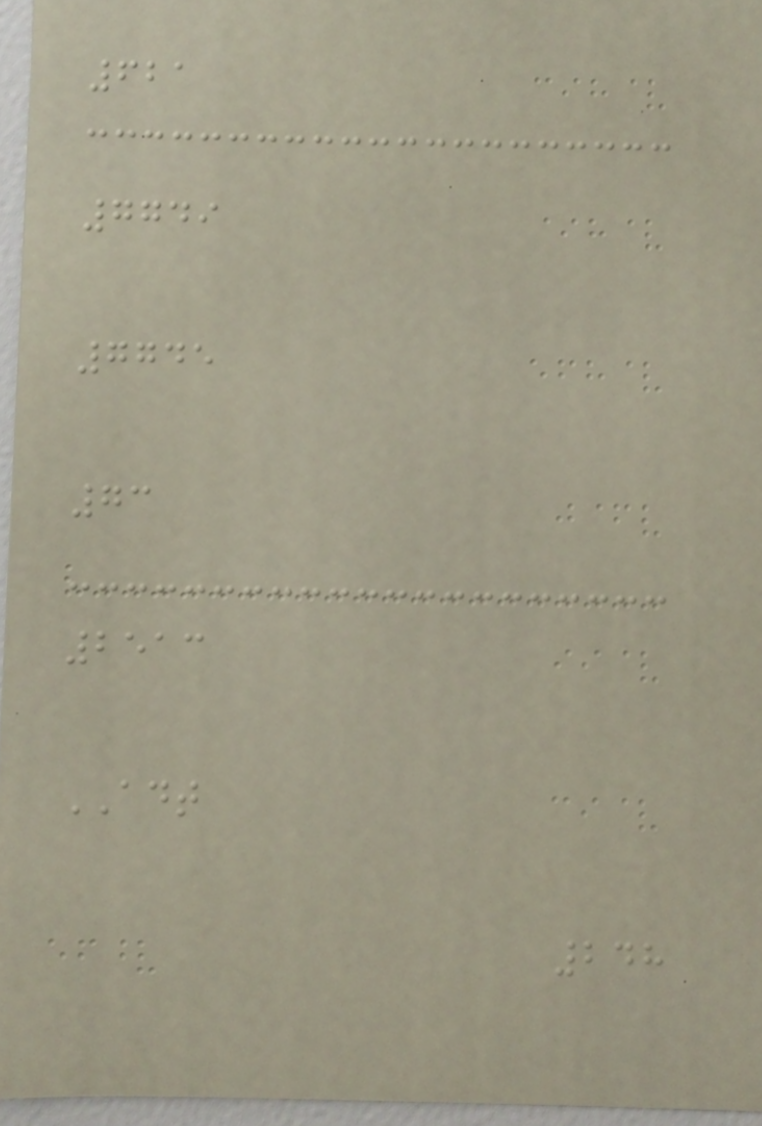621
7749
7745
73
2513
ADT
248
